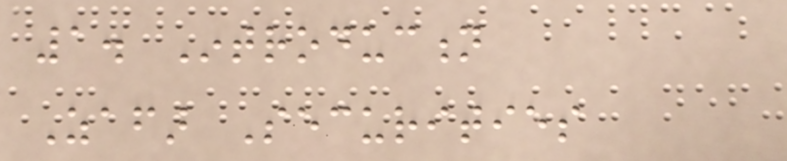1. Introduction
Zafar Securities
